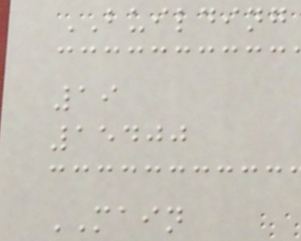BUILDING
19
15400
MAIN
